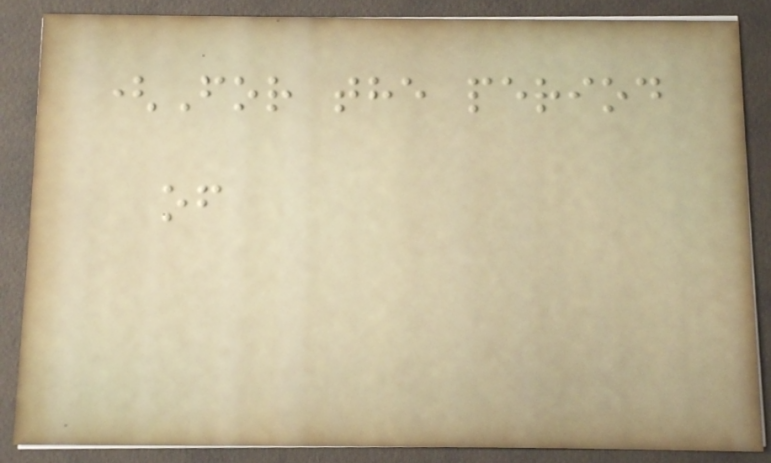(For the period
of
